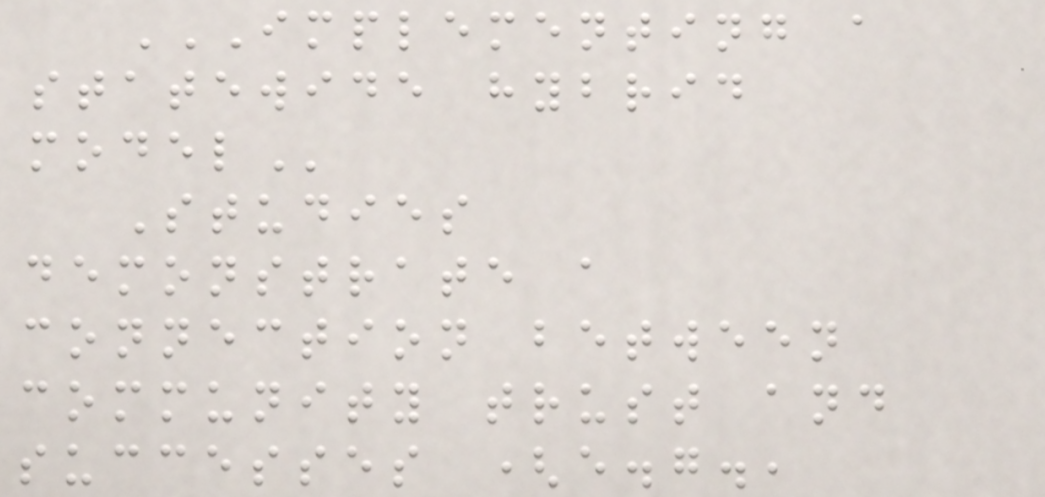IMPLEMENTING A
STATEWIDE HYBRID
MODEL
Studies
demonstrate a
connection between
community trust and
successes (e.g.,
